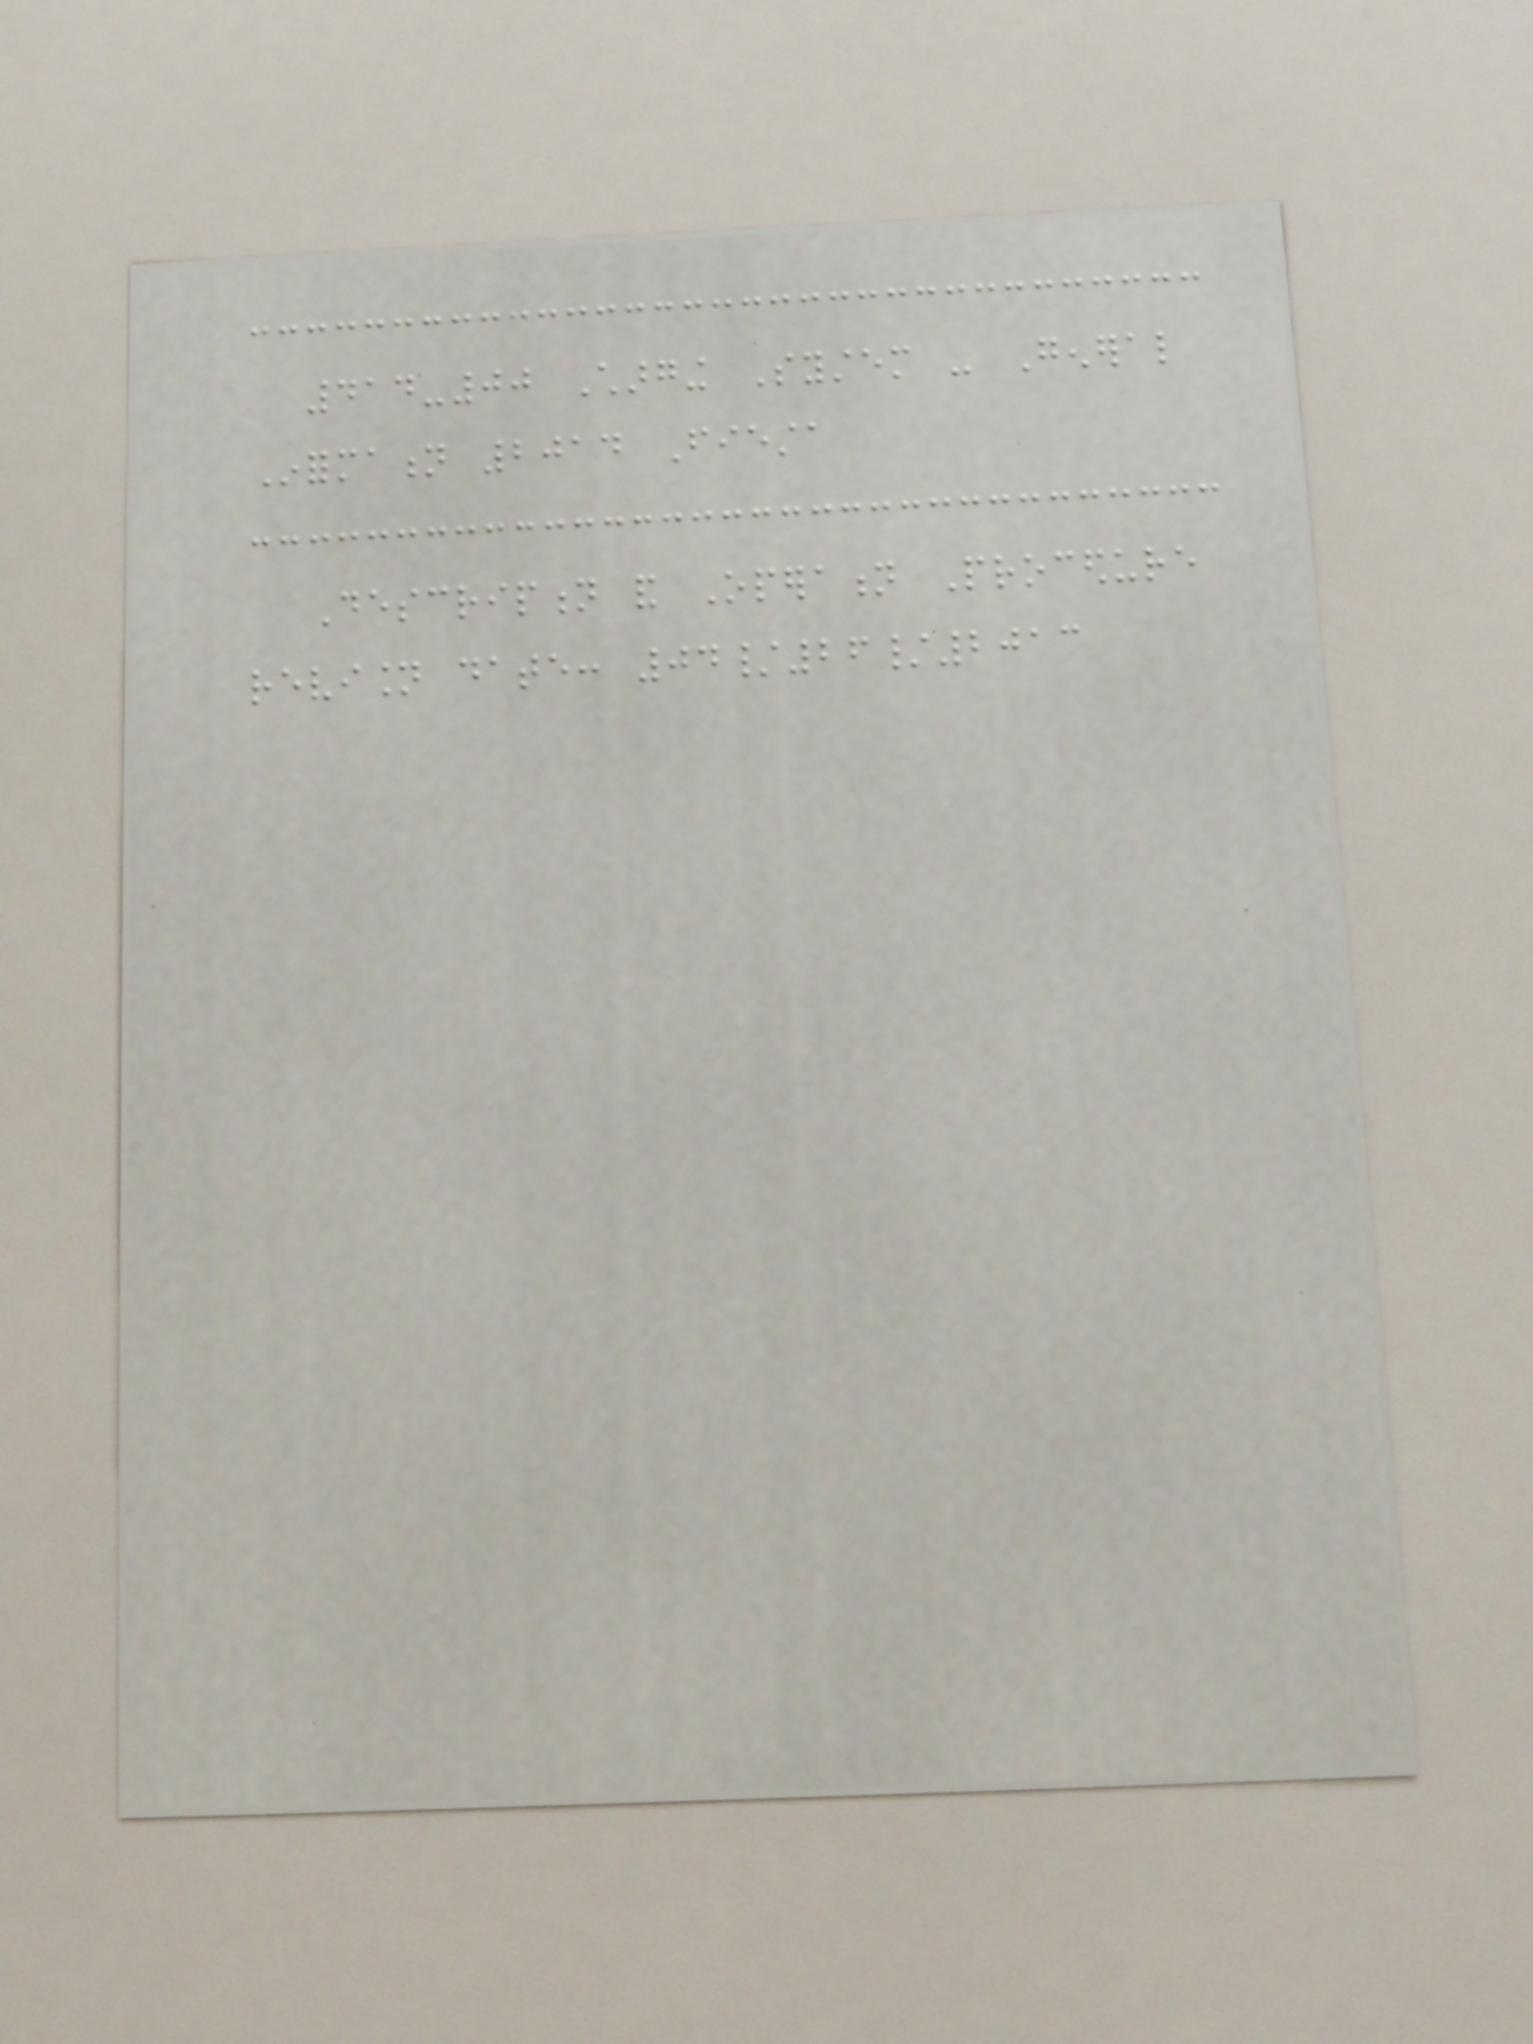414-00 Charging System - General
Information 2014 Fiesta
Description and Operation Procedure
revision date: 04/26/2013
